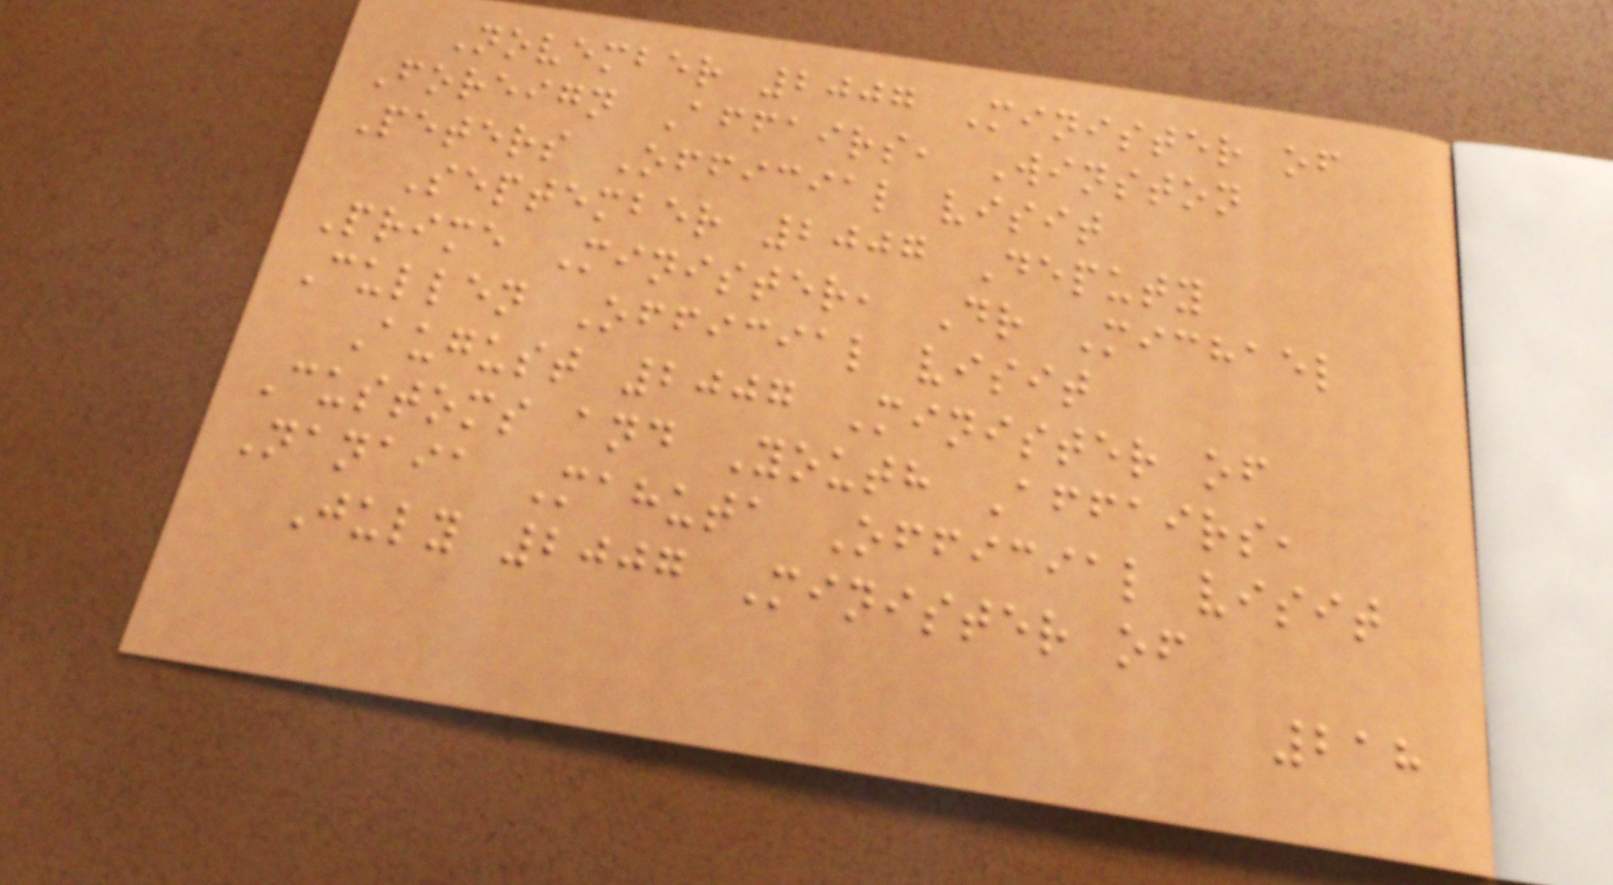November 2007 Minister of
Foreign Affairs, Winston
Peters Official visit
September 2007 Deputy
Prime Minister, Dr Michael
Cullen Official visit
August 2007 Minister of
Customs and Youth Affairs,
Nanaia Mahuta Official visit
July 2007 Minister of
218
